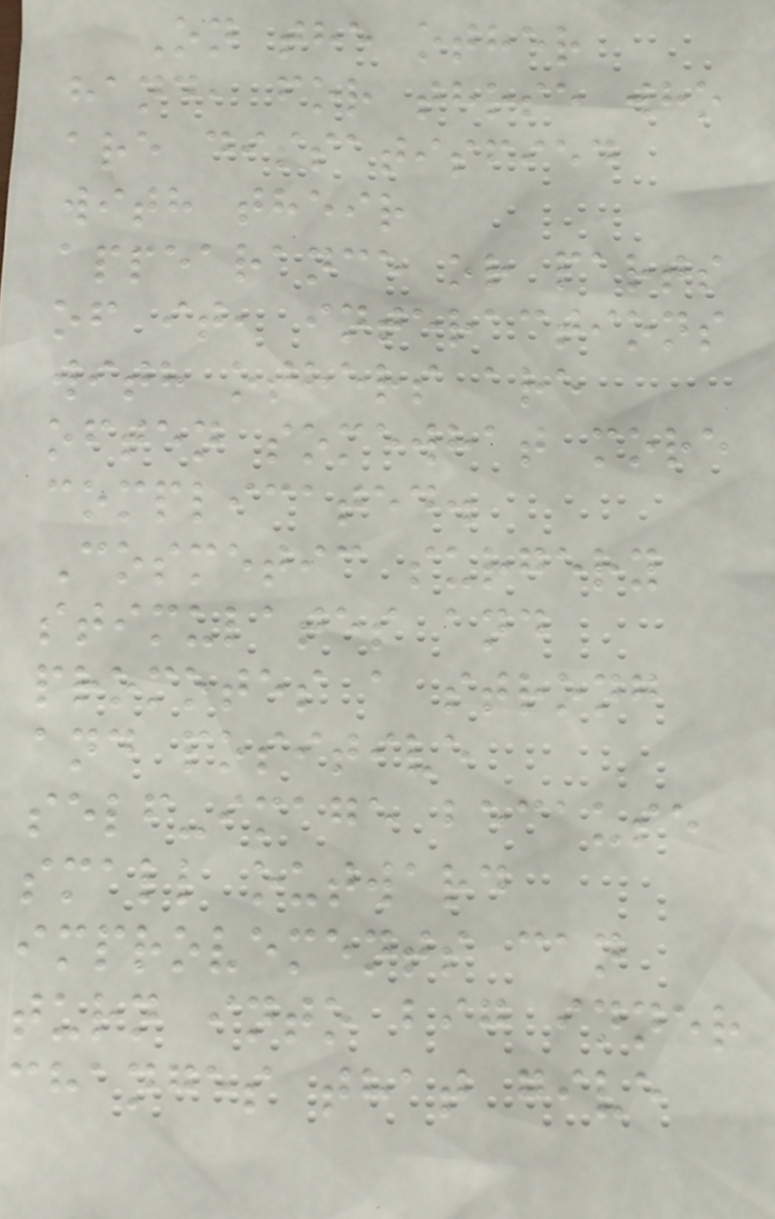On the other
hand, for those who
are dissatisfied
with their
appearance or parts
of it, interactions
with others are
often somewhat more
complicated.
Cosmetic surgery
stimulates and
promotes a strong
and positive
self-image because
small outward
improvements can
turn into big inner
changes that give
